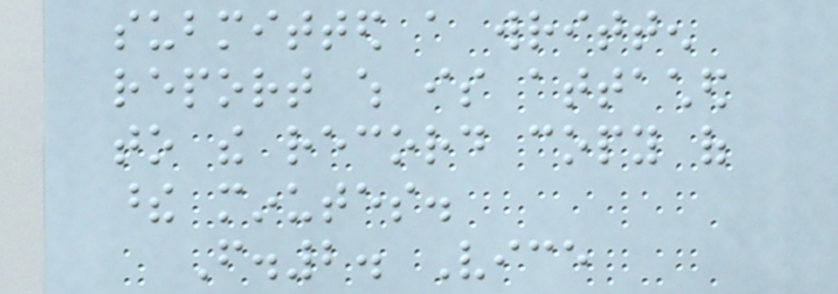submitted a written
report which is attached
to the record copy of
these minutes.
F.2. Vice
